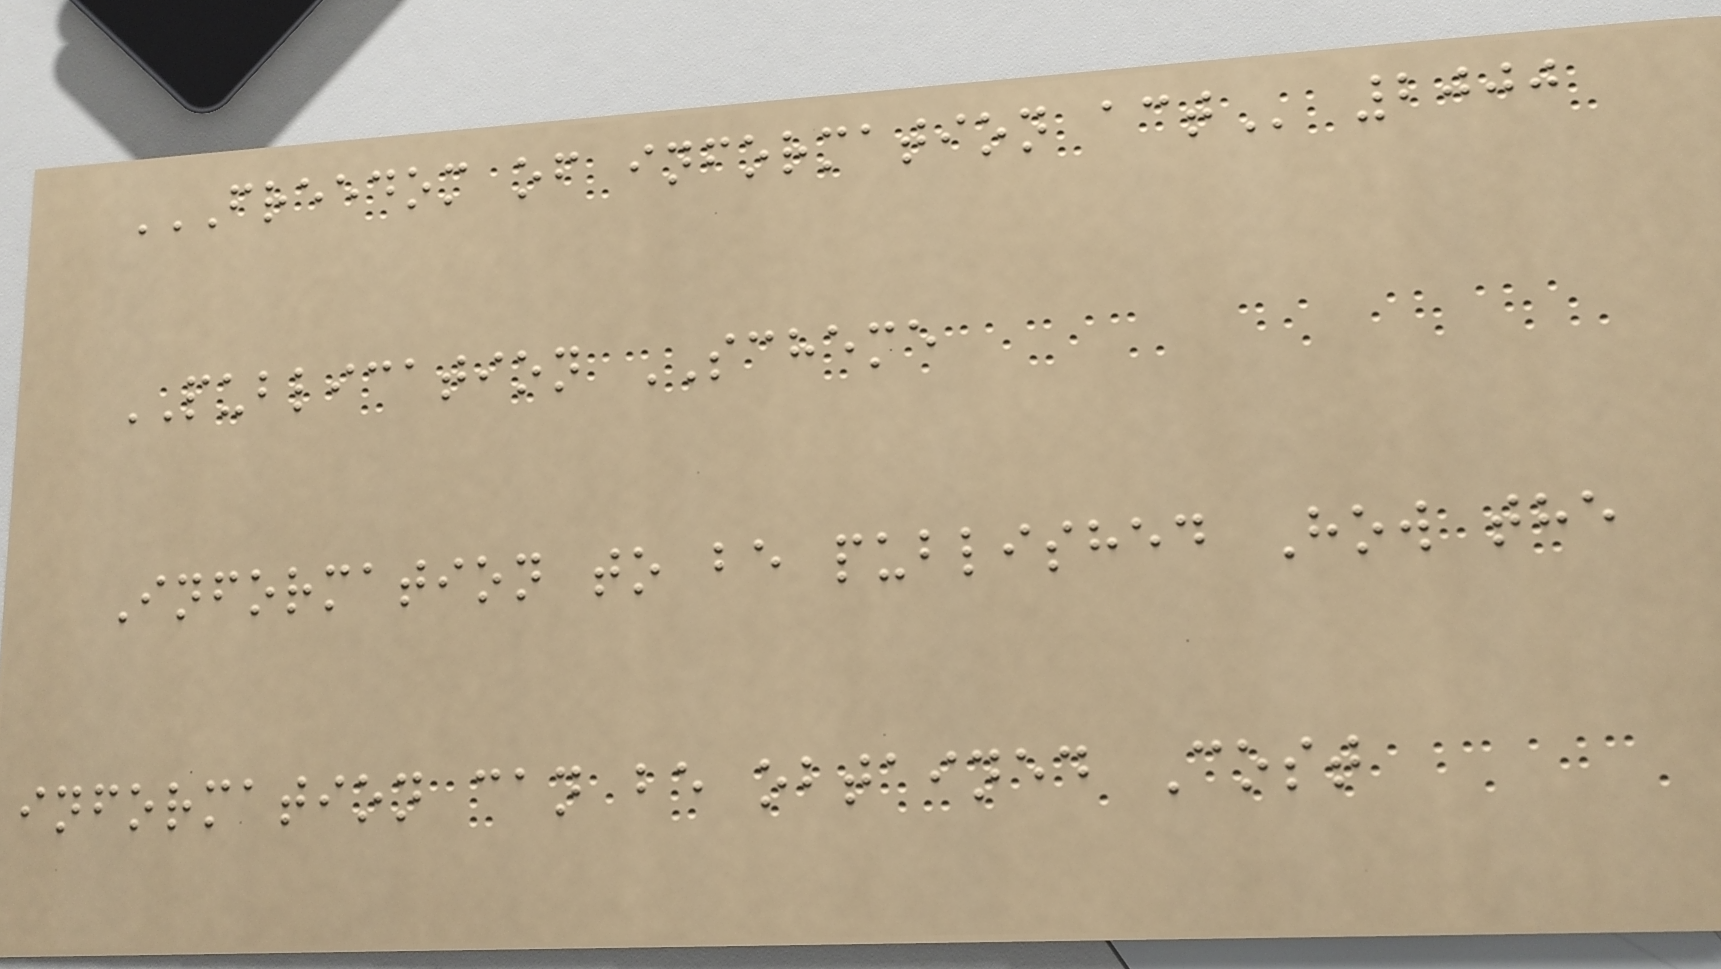FREEDOM OF INFORMATION ACT 2000
PUBLICATION SCHEME
Information to be published How the
information can be obtained Cost
